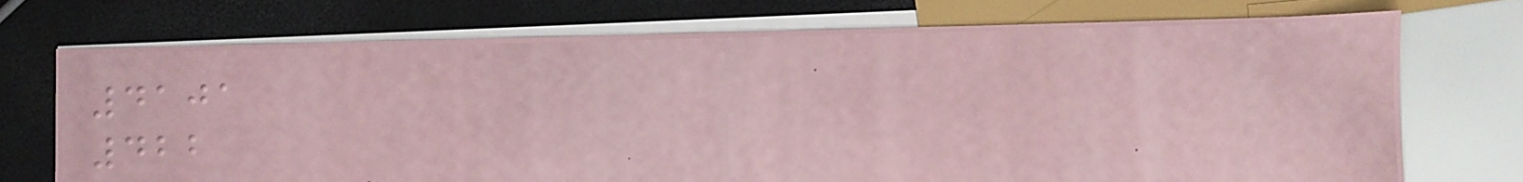4101
422
